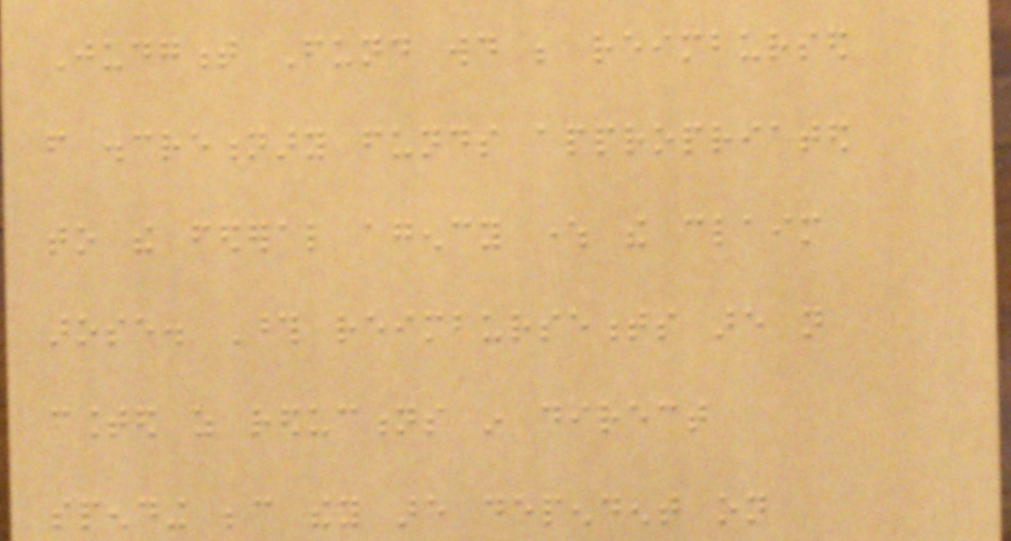Judgment Fund would be reimbursed
from discretionary funds appropriated
to the federal agency where the claim
arose. Those reimbursements are not
counted as reductions in direct
spending because they are dependent on
